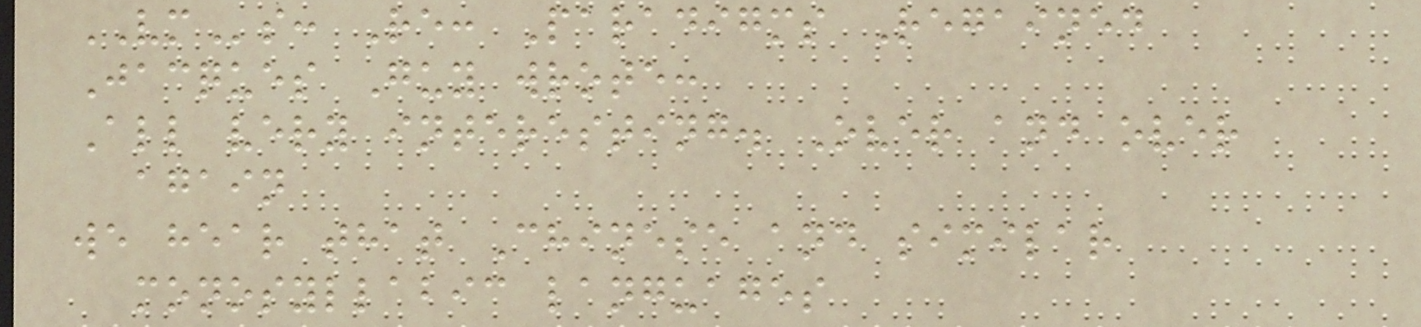VMs: Re: Paradigms Regained
Jacques Guy wrote:
All very interesting. Over and over
again
we hear that Chinese and similar
monosyllabic languages
